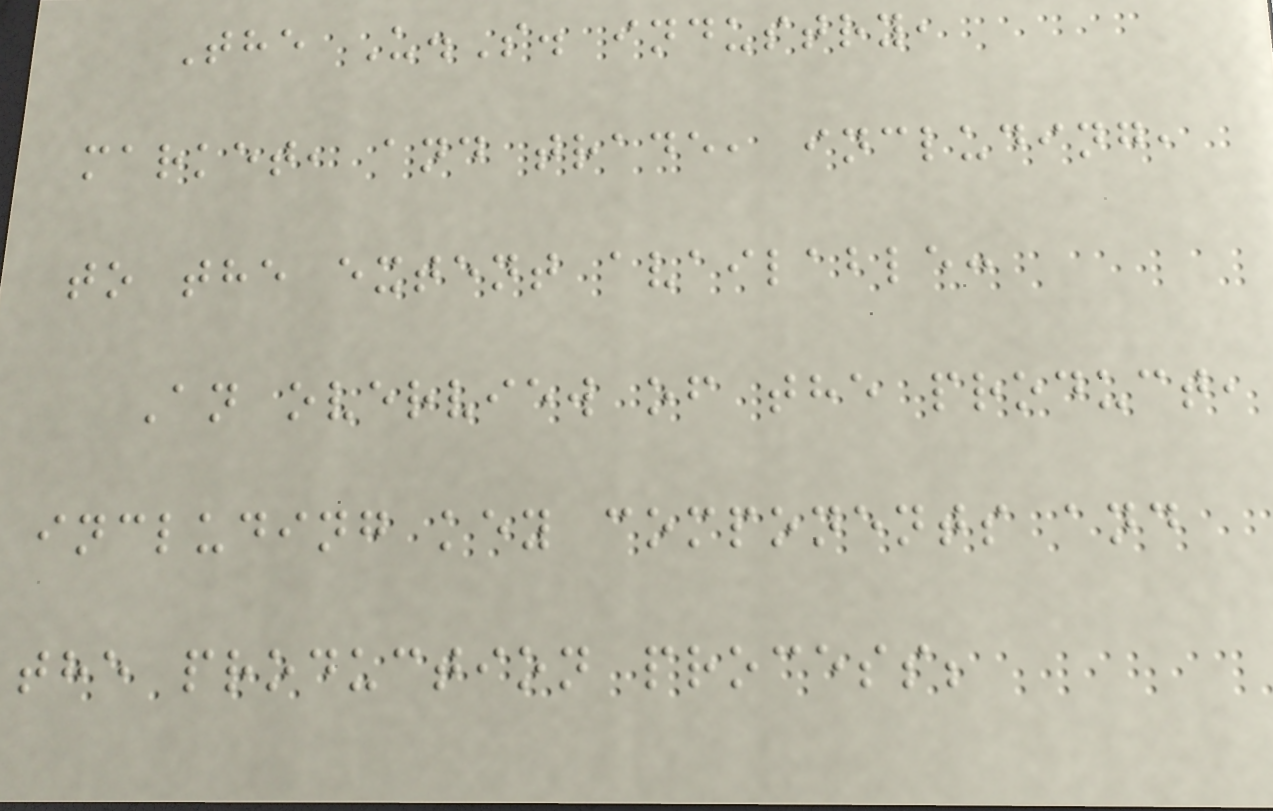The U.S. industry,
market, and trade, including,
to the extent available:
An overview of the product,
including key components and
the production process;
